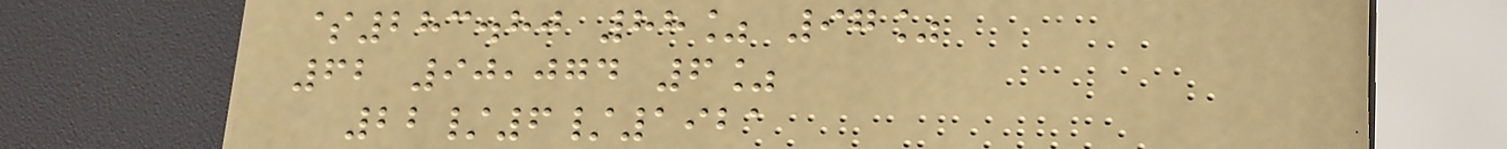$283.80 88% 97%
62 90,074 6%
22/6/1921
